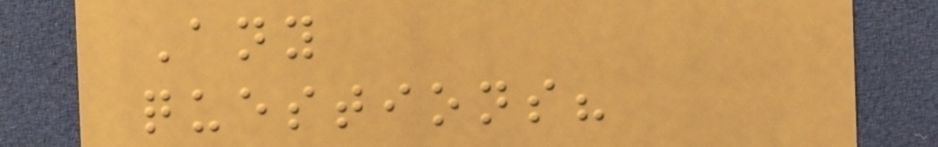Any
questions?
